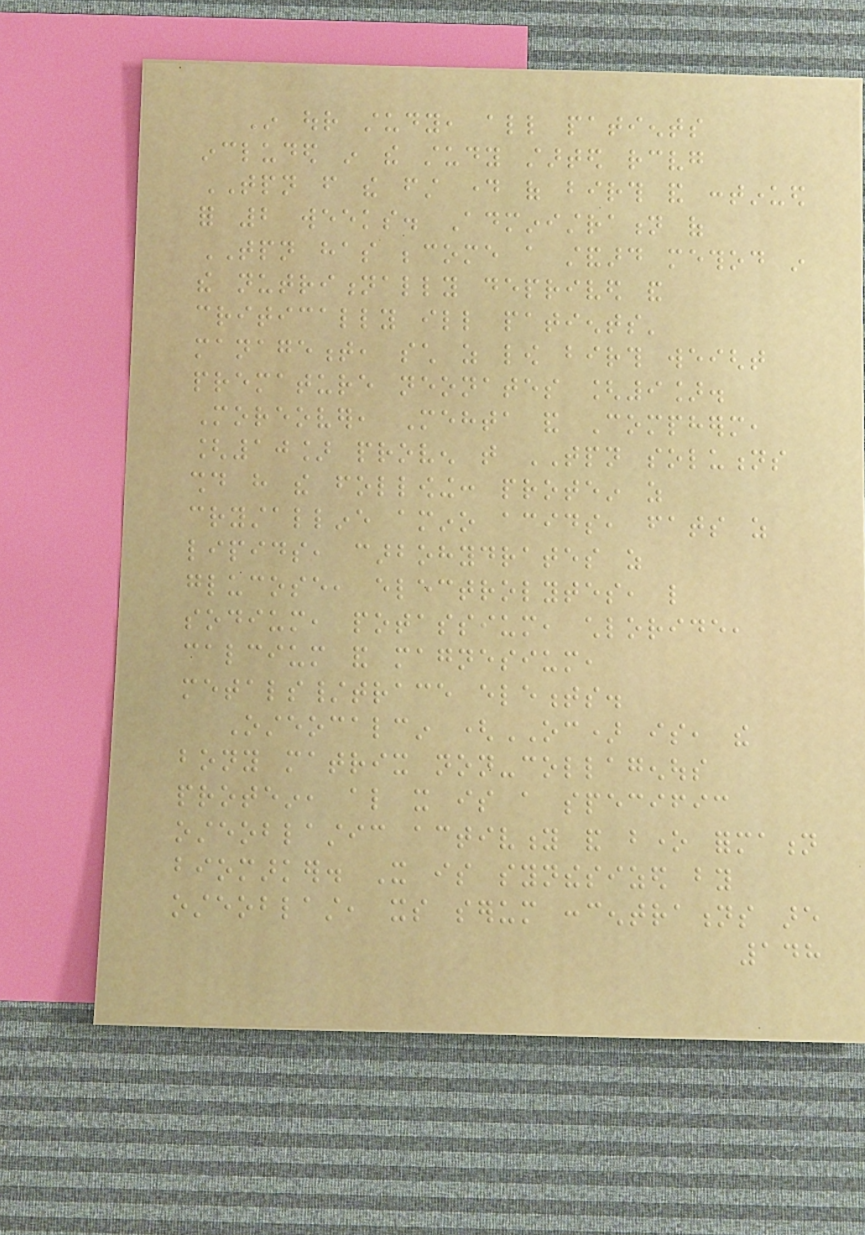In our study, all patients
included in the study started receiving
TPN from the first day of birth and continued
for 2 weeks. Administration of
TPN has become a standard method in
the nutritionally deprived and
critically ill patients'
management, such as low birth weight
premature neonates [9].
Moreover, Mehta and Compherm,
[10] proven that TPN solutions
should have the following: protein as
crystalline amino acids, fats as
lipids, carbohydrates as
glucose, electrolytes, like
sodium, potassium, chloride,
calcium and magnesium,
metals/trace elements.
Osteocalcin (OC) is, the
bony matrix non-collagenous
protein, also it is a specific
osteoblastic activity and bone formation
biomarker. It is synthesized by
osteoblast, its serum concentrations are
148
